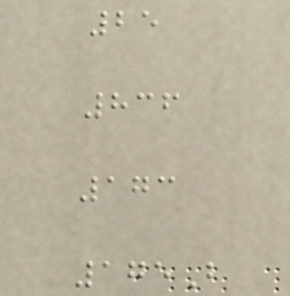25
836
173
175B
